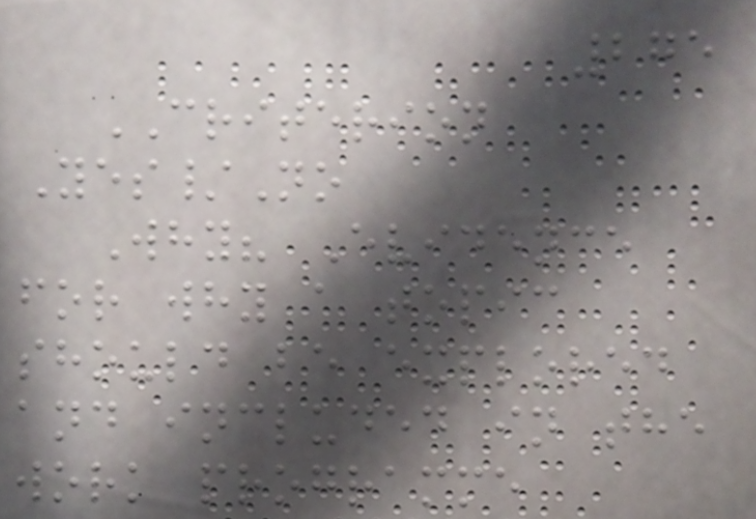275
CRITERION
Yes/No
Why? Evidence
for why a topic
should be explored
and included in the
work programme
